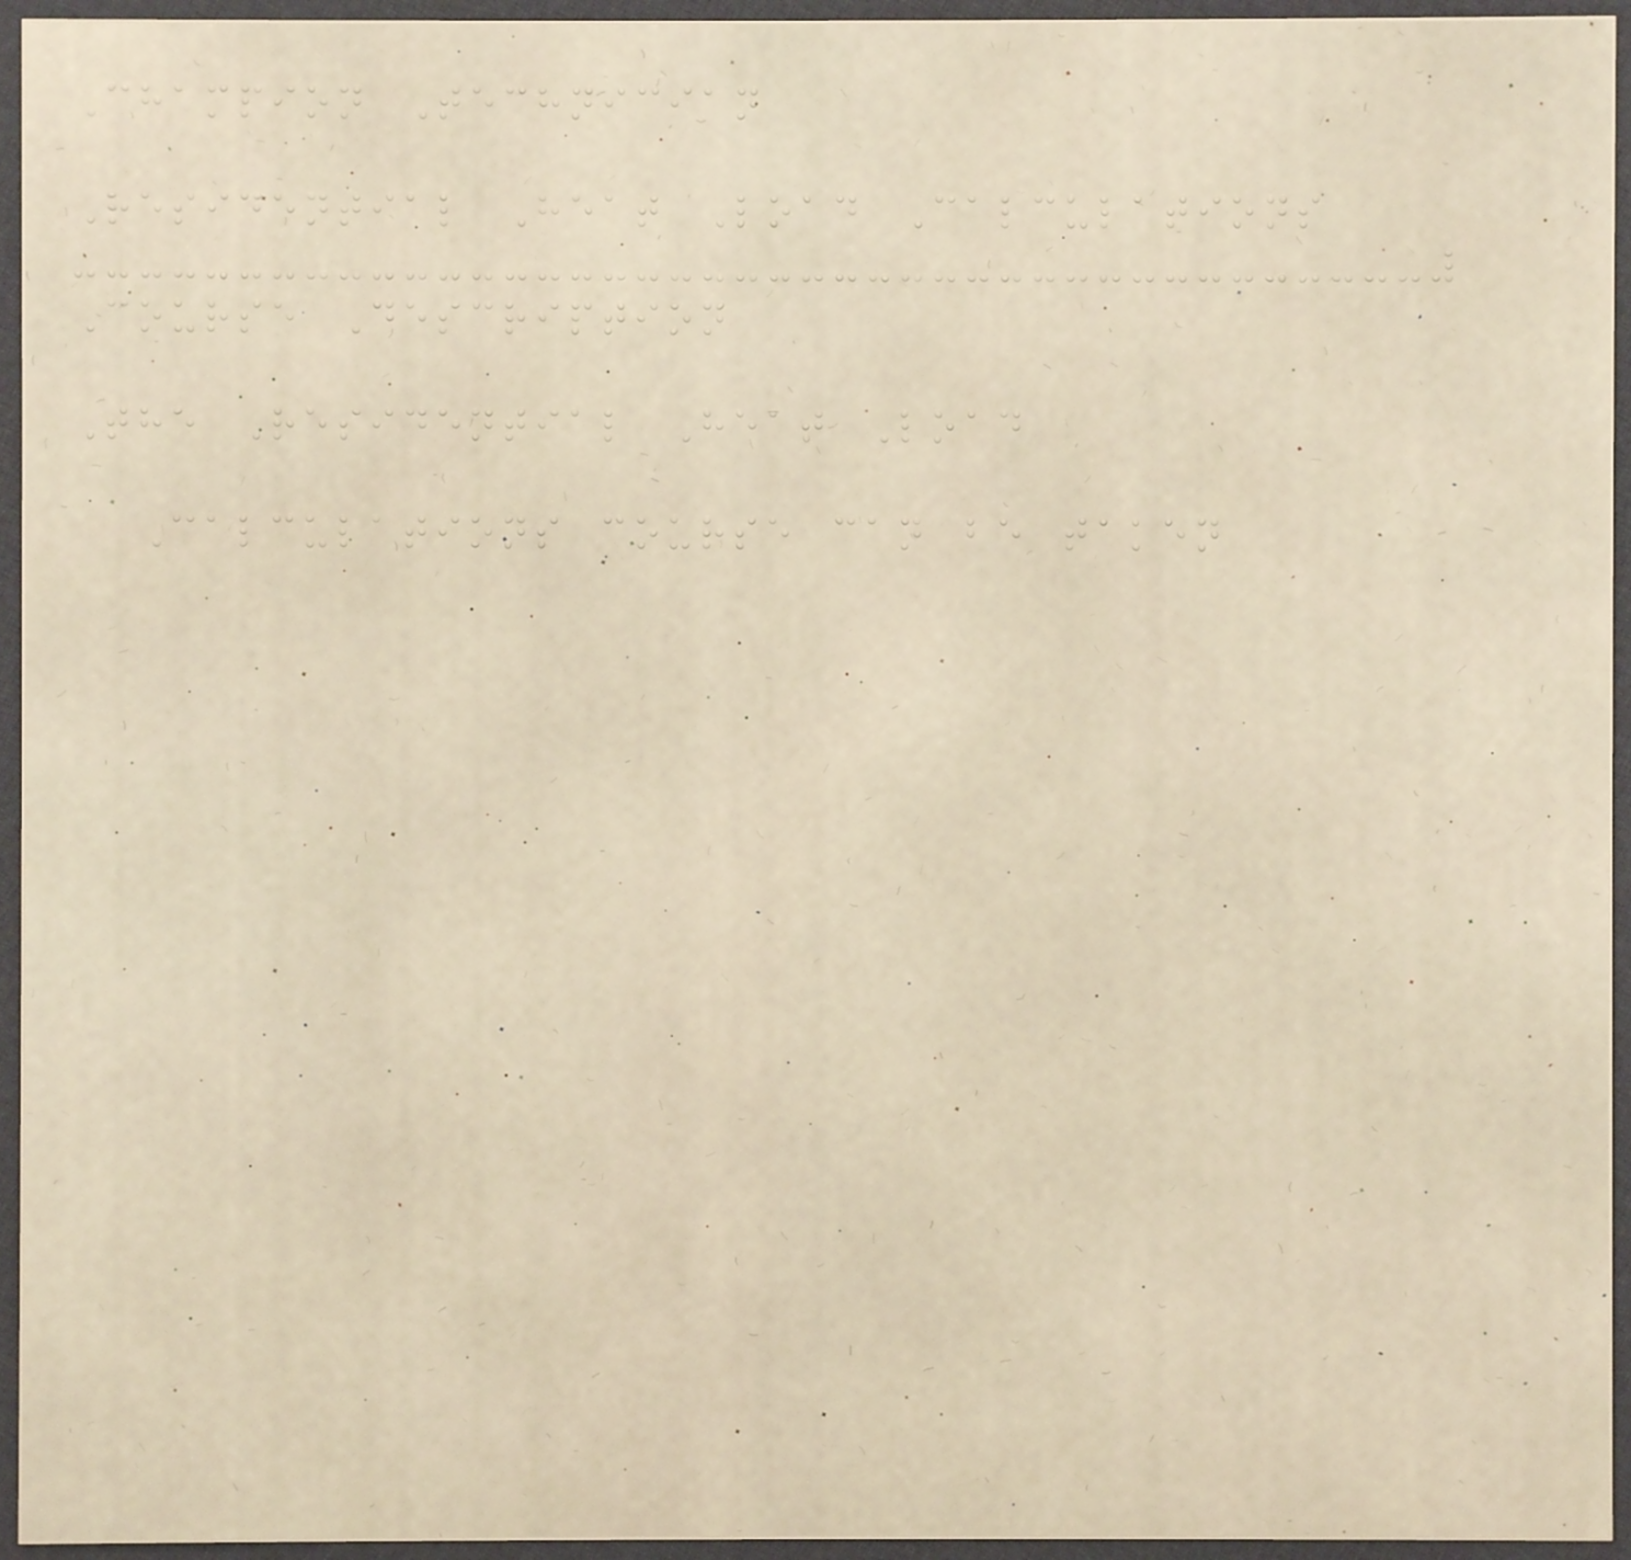Champion Technician
Residential Heat Load Calculations
Course Description
The Residential Heat Load
Calculations course can be taken
